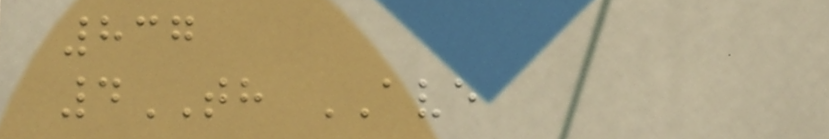837
4TH AVE
